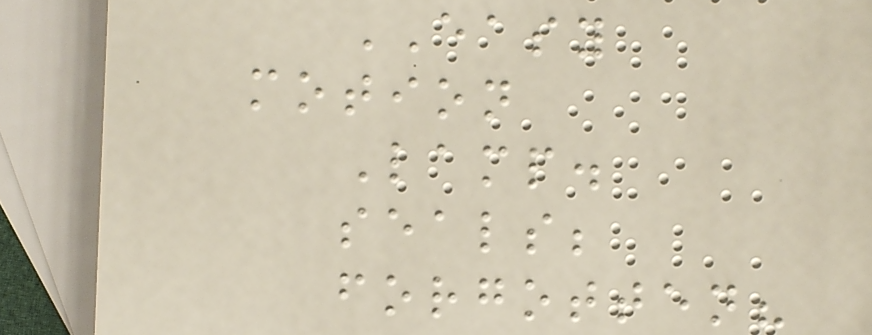EASY
motion
Lamp.
seals;
forgotten?
